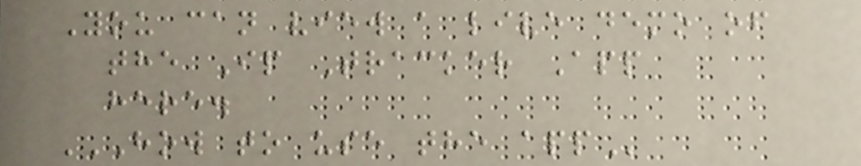You can view a live demo of
the Ip Tracker App
here.
HOW TO USE THE APP
